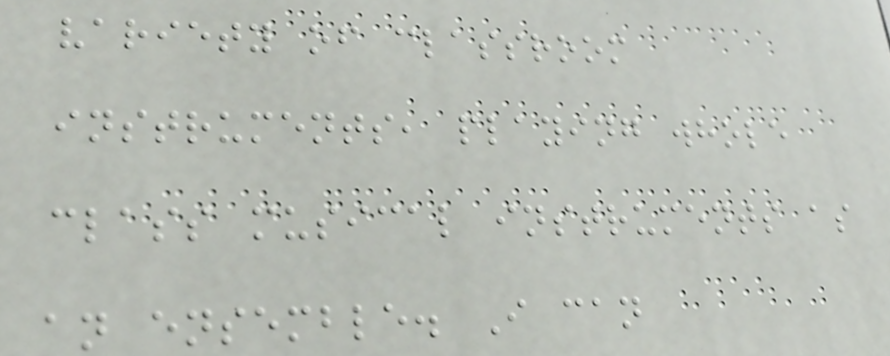variety of classroom
instruments, playing whole
class musical instruments as
an ensemble. I can
